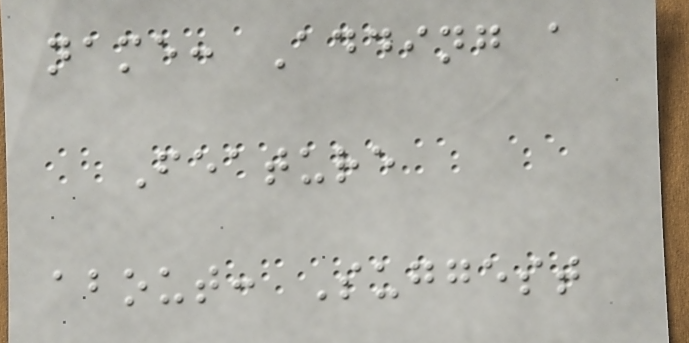name: Adding a
Feature
about: Suggest
